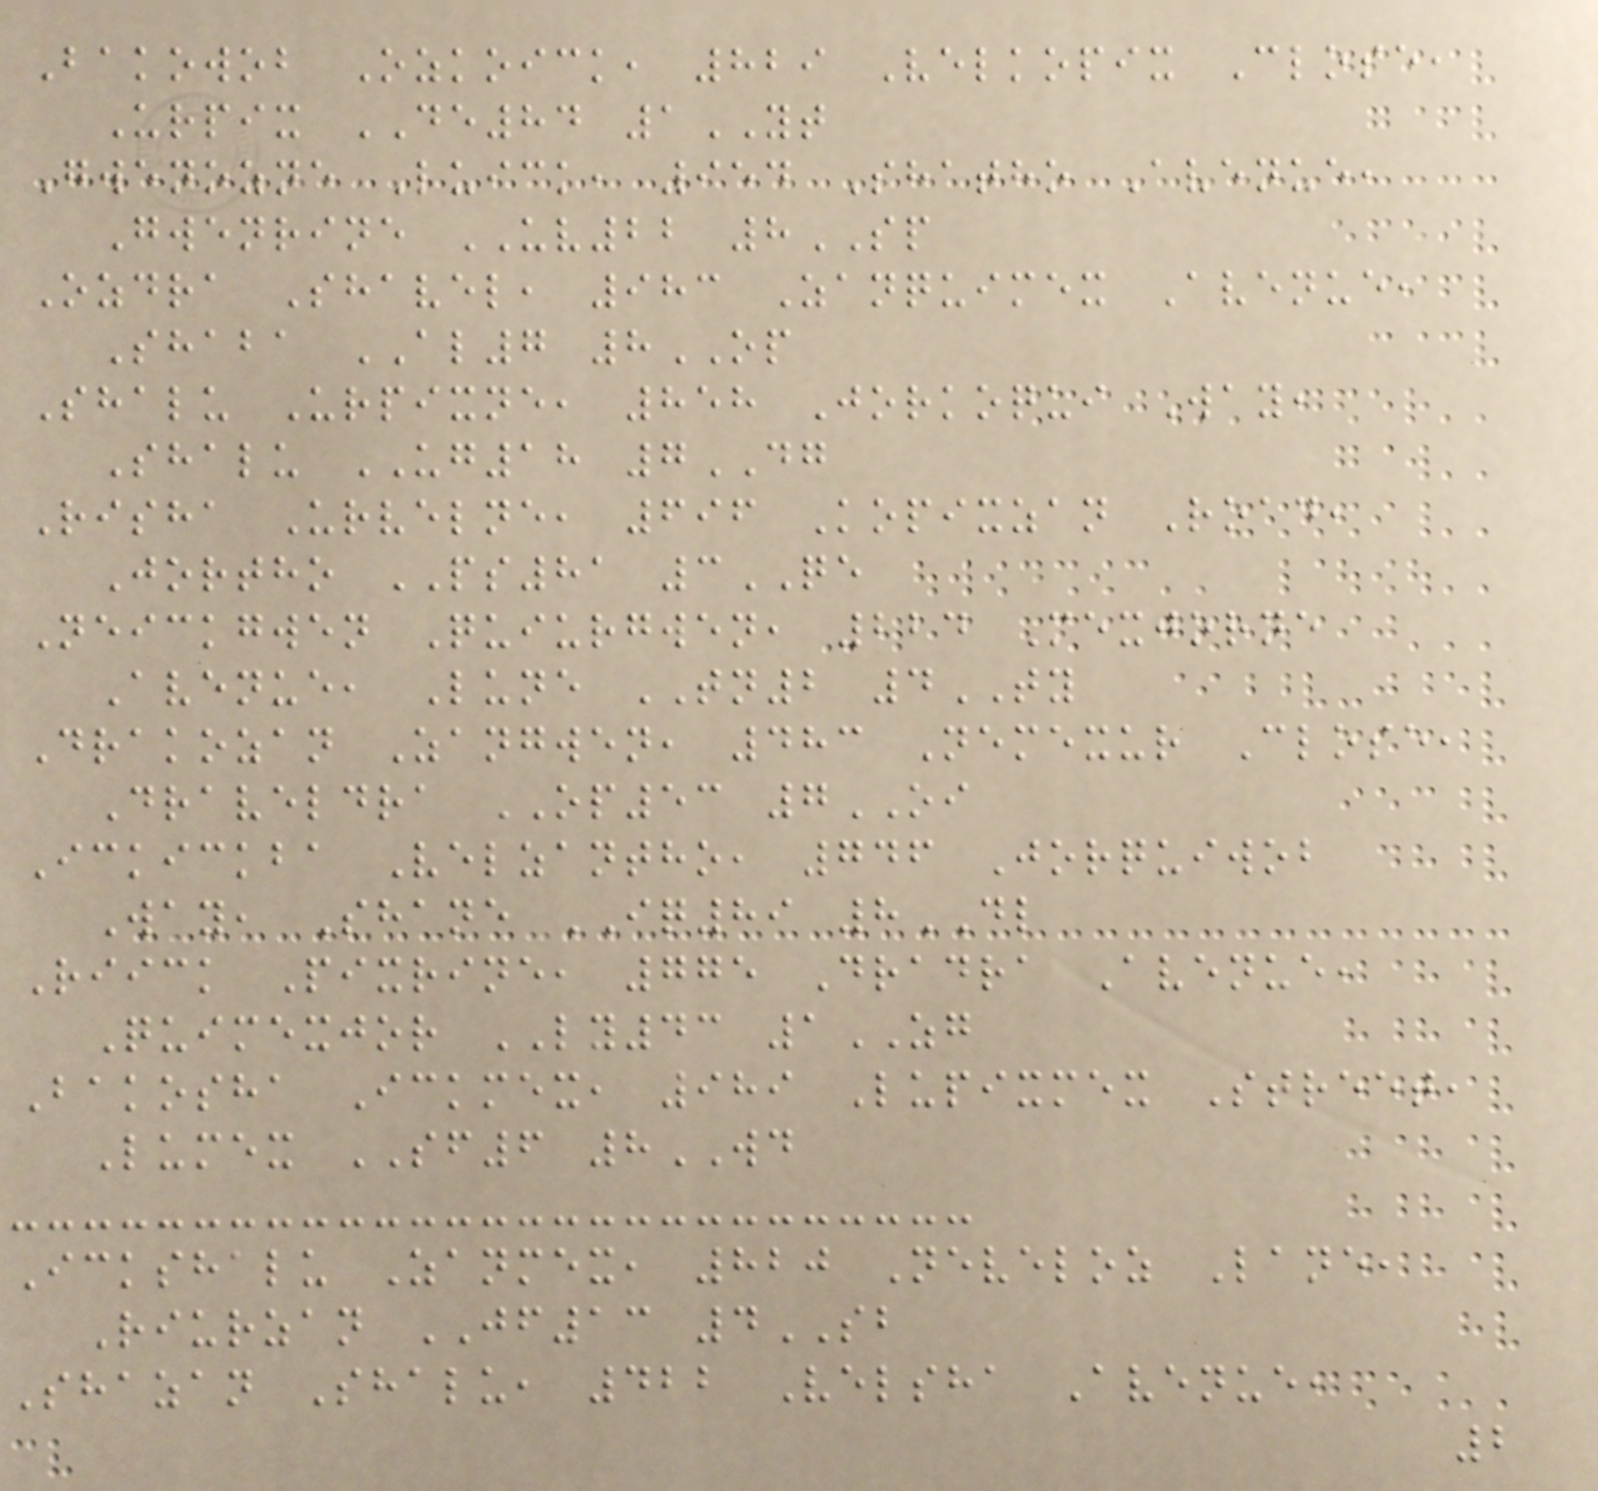Bakowob Ozkoick, 829 Velkopix Close,
Urpix DE84 1YT
Gwenozne Luick, 954 Shatho Avenue,
Gwenrine UV22 8SP
Ozdra Shavel, 983 Zanquimex Avenue,
Shaba AL7 8OP
Shalu Urpixne, 858 Jorkoqui Way,
Shalu UG18 7DG
Risha Urvelne, 696 Kopixzan Road,
Jortho PS81 3QE
Neickgwen Quiurgwen, 224 Mexjorne
Avenue, Lune TN2 4TY
Drakozan Zangwen, 483 Nemexur Close,
Draveldra OP53 7OI
Ickickba Velzantho, 746 Jorquiwob
Way, Shane IQ89 8DL
Riick Pixrine, 775 Dradra Avenue,
Quimexjor LY43 1ZG
Bakosha Ickmex, 989 Lupixmex Street,
Lumex SF6 8WD
Ickshalu Zanmex, 820 Neveloz Lane,
Riurzan JF13 4SB
Shazan Shalu, 422 Velsha Avenue,
2
